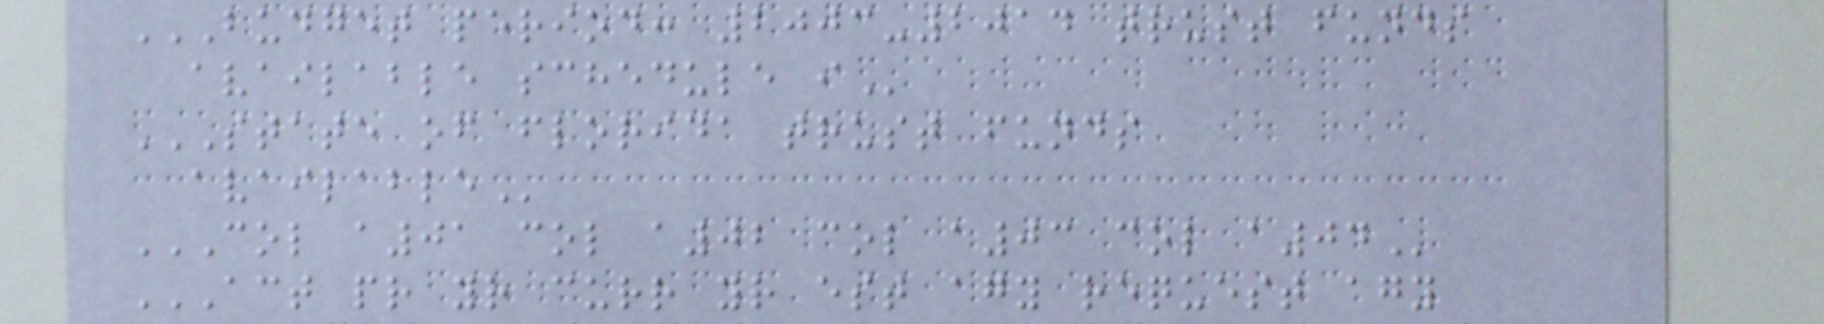BUDGET PERIOD: 2003-2014 TRUST FUNDS
AVAILABLE SCHEDULE I
STATE OF FLORIDA TRUST FUNDS
AVAILABLE
COL A01 COL A02 COL A03 COL A04
ACT PR YR CURR YR EST AGY REQUEST AGY
